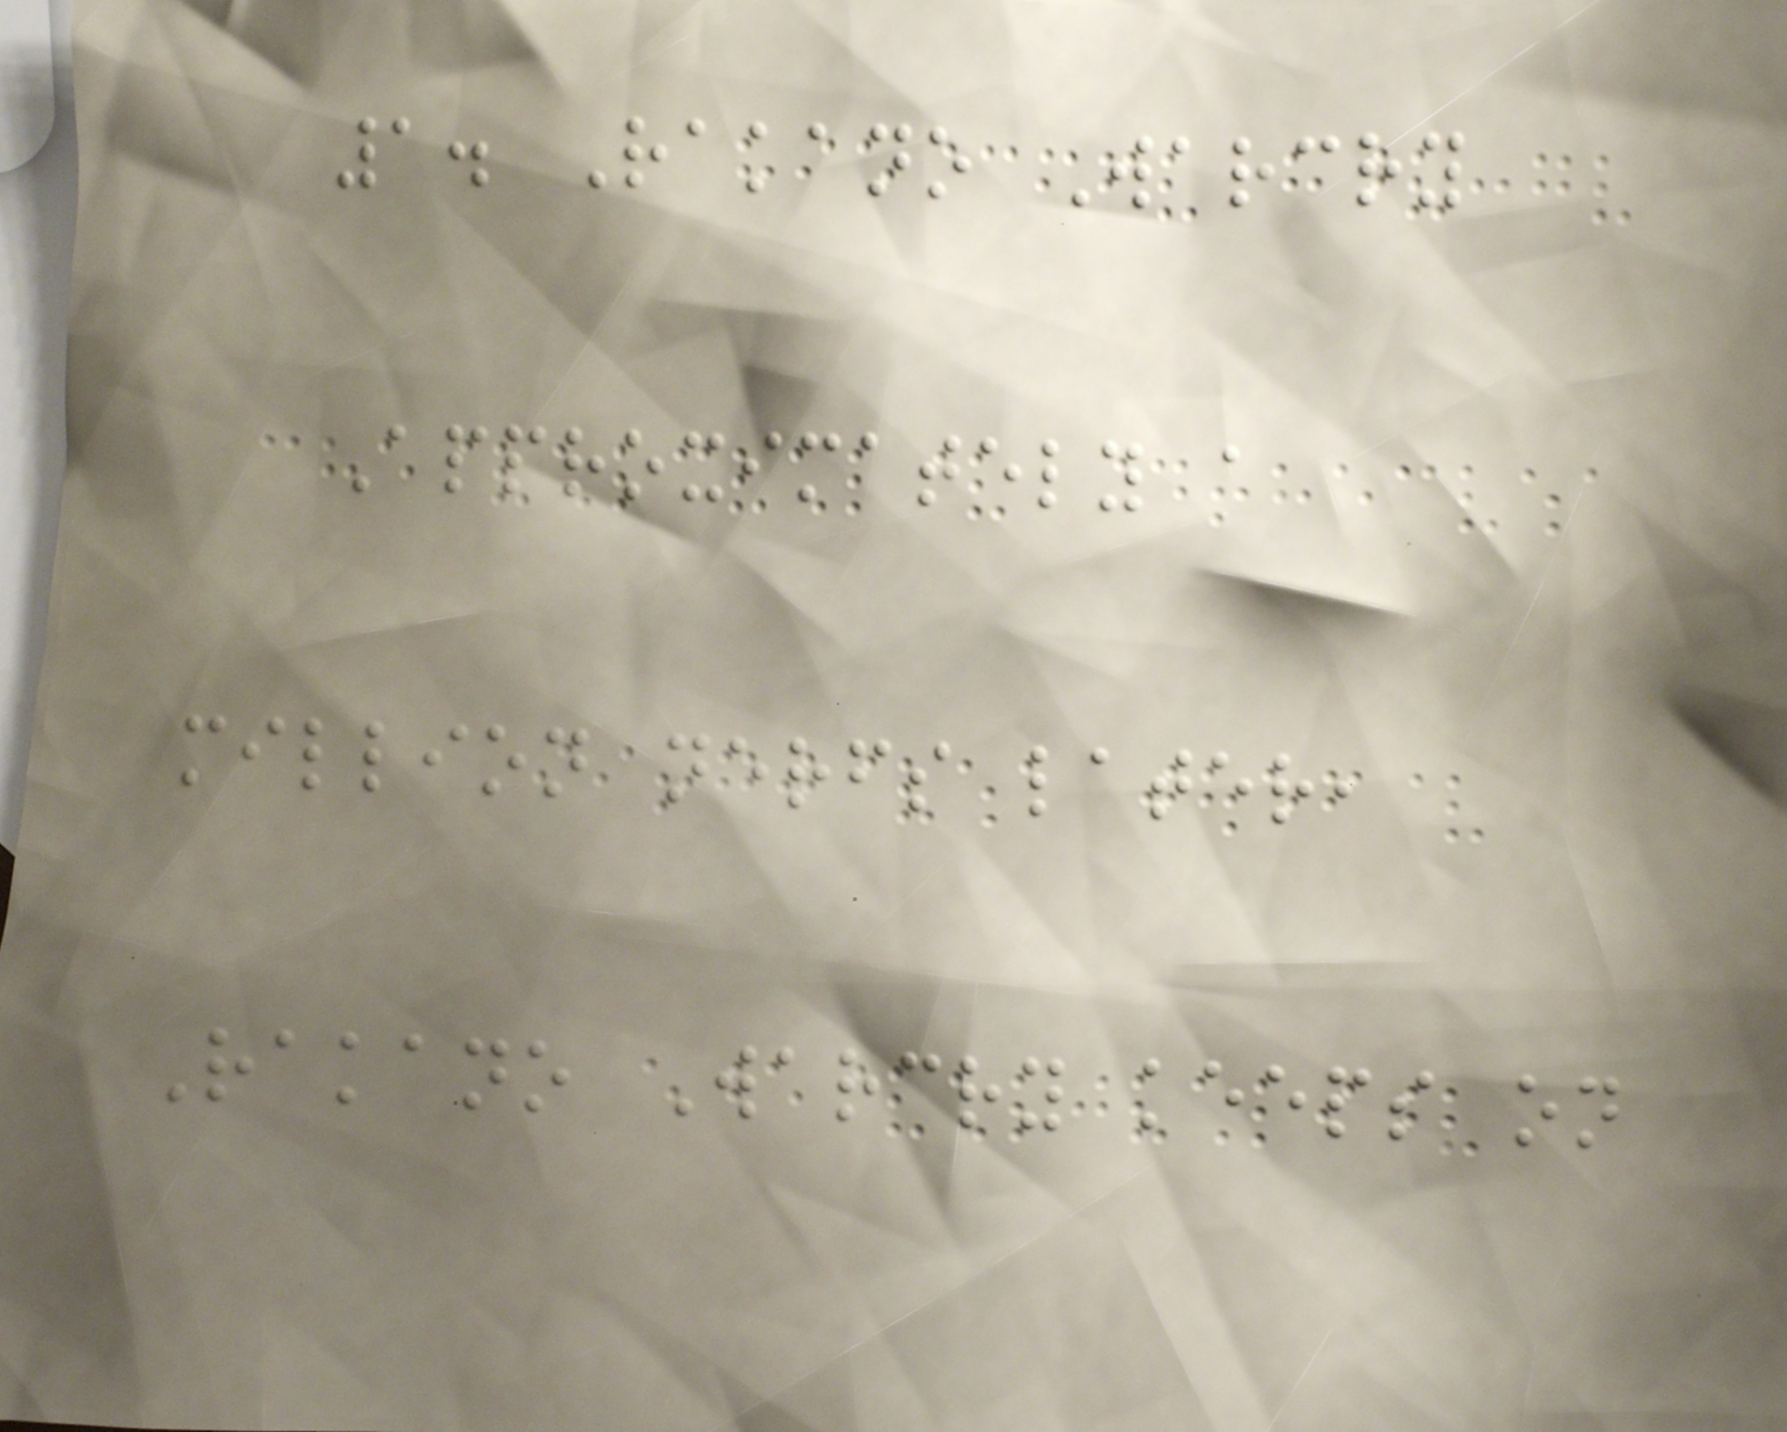1. Rakano Warcry
Approximately a
million nerfs later,
Rakano Warcry keeps on
